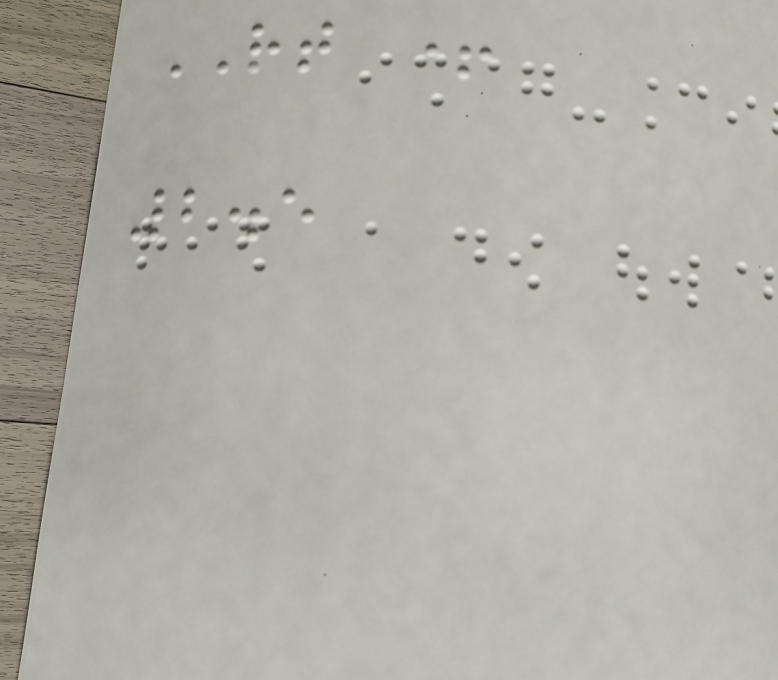RT +
2.5
